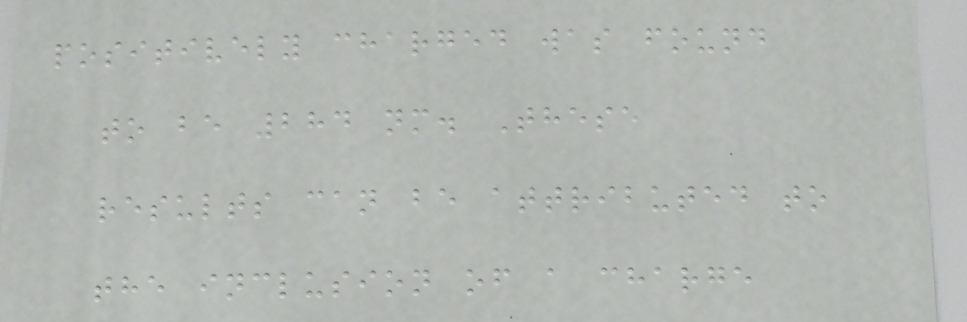positively charged was found
to be 284 nm. These
results can be attributed to
the inclusion of a charge
